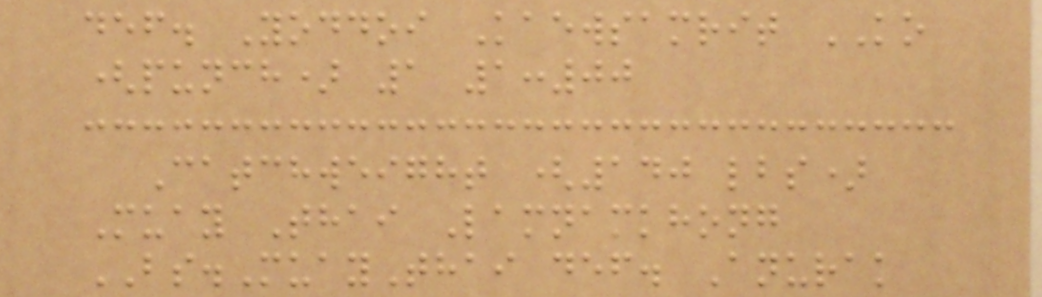def. Yoddoi Kaewsamrit KO
(punch) 1 1:00
Catchweight (140 lbs)
Muay Thai Lamnamkhong
BS.MuayThai def. Anurak
